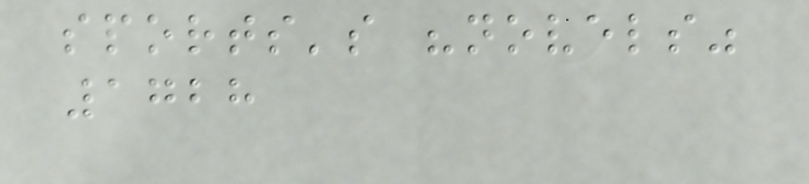sports's "novels"
1728
